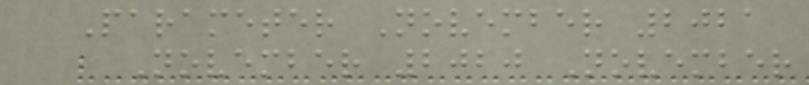Parameter November 2021
November 2020 November
